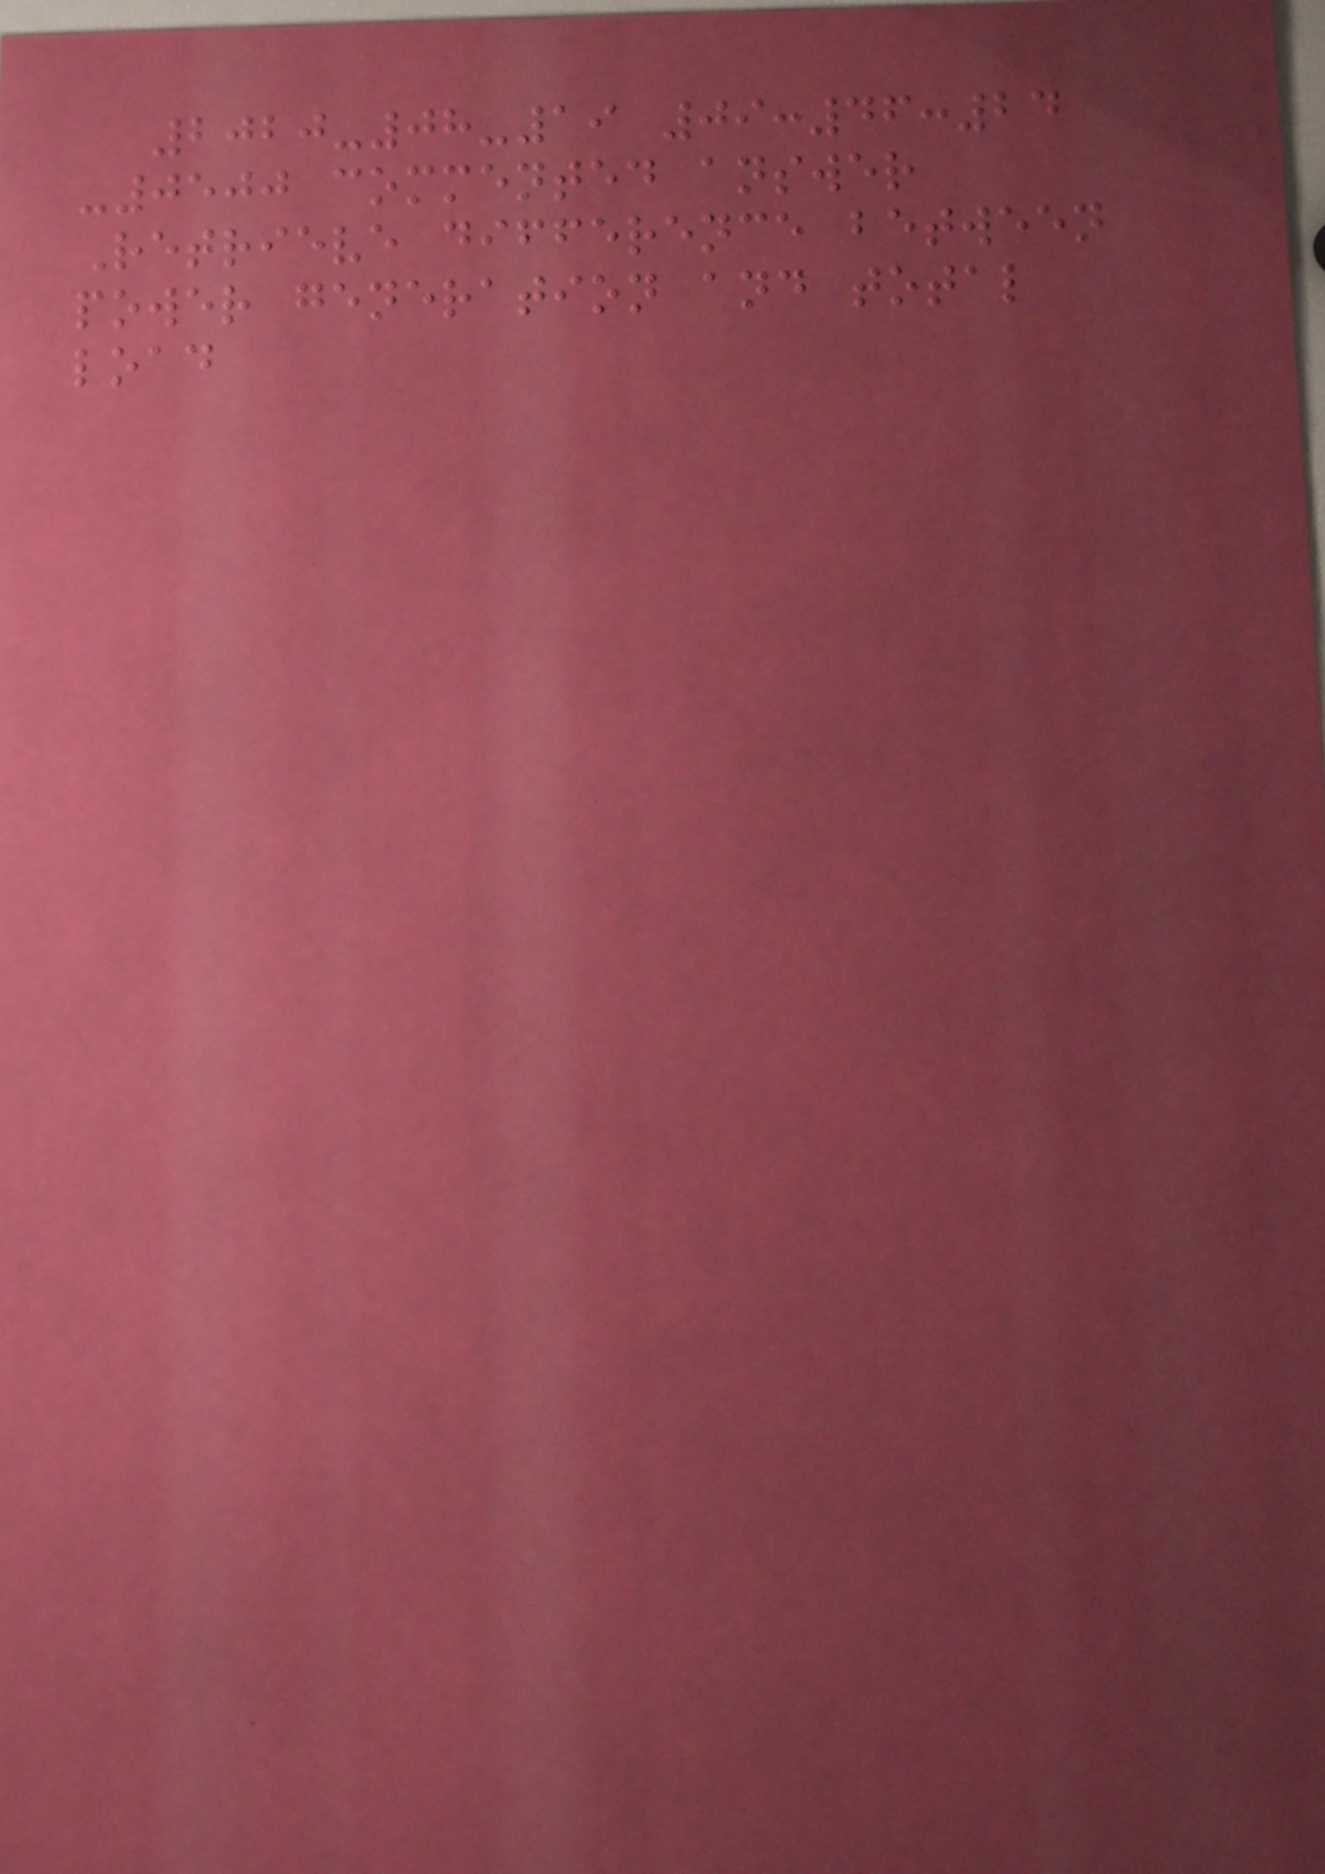2020-08-19 09:46:24
-0500 commented answer
Retrieve difference between
power generation and total
load
